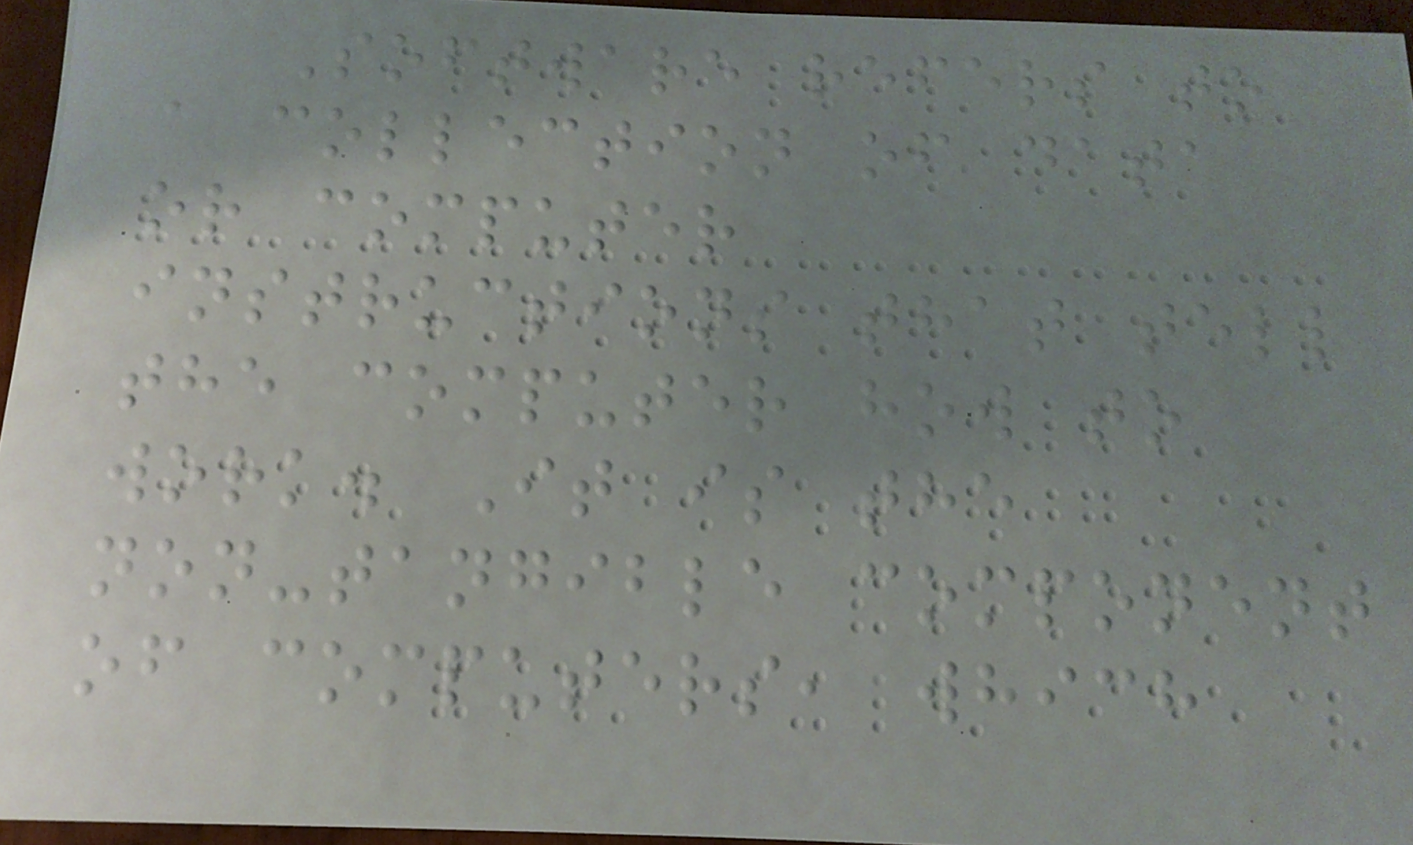Software refers to
a collection of data
or computer
instructions that tell
the computer how to
work. It is the
non-tangible component
of computers, which
